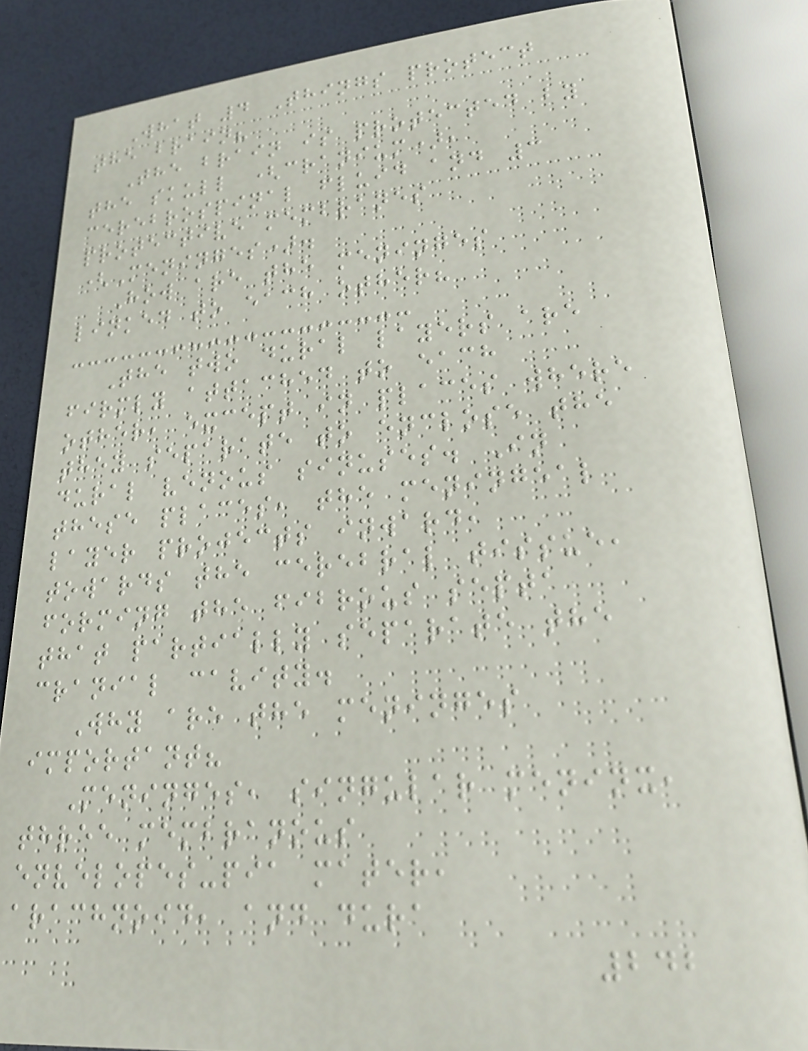What 4 Things protect
the brain?
The brain is protected by
the skull (cranium),
cerebrospinal fluid and 3
protective membranes
(Meninges).
How are the meninges
linked to each other?
The two dural layers are
firmly attached to each
other, except in places where
they separate to enclose the
dural venous sinuses. In
these places, the meningeal
layer projects inward,
towards the cerebral tissue,
forming the fibrous septa
that partially separate the
cranial cavity.
Why are the meninges
important?
Meninges, singular meninx,
three membranous
envelopes-pia mater,
arachnoid, and dura
242
